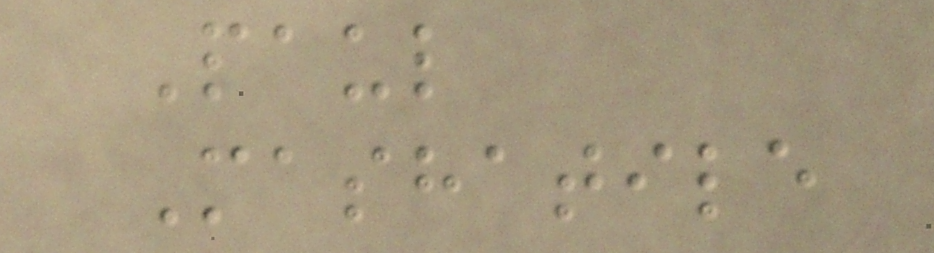Paul
Mashatile
